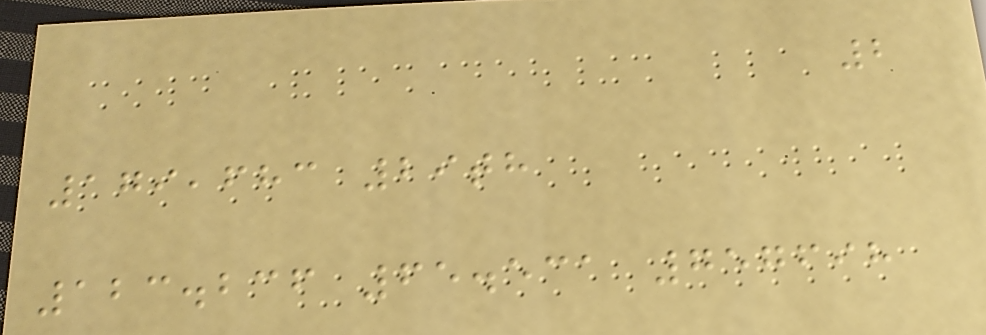2
179,683 29th
123.236 65.531 757698
